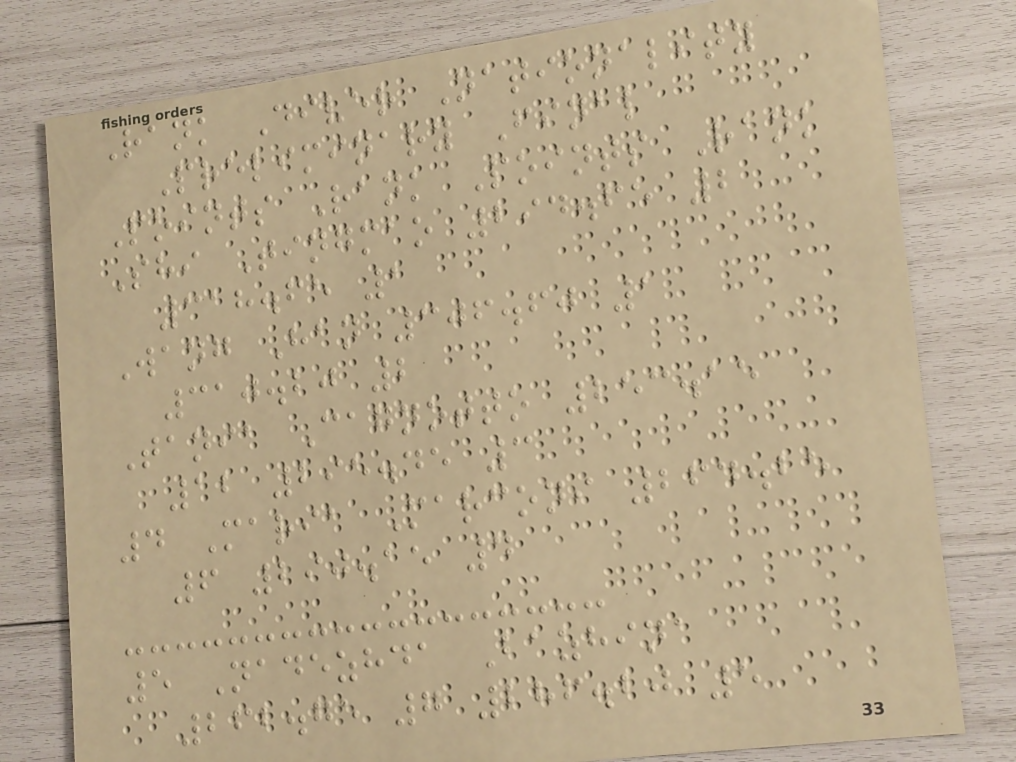Rank Diver Nationality
Preliminary Final
Points Rank Points Rank
Shi Tingmao 294.65 2
318.65 1
Wang Han 306.60 1
310.20 2
Tania Cagnotto 253.15
12 295.45 3
4 Maria Marconi 264.25
6 290.15 4
5 Nadezhda Bazhina
262.75 7 286.20 5
